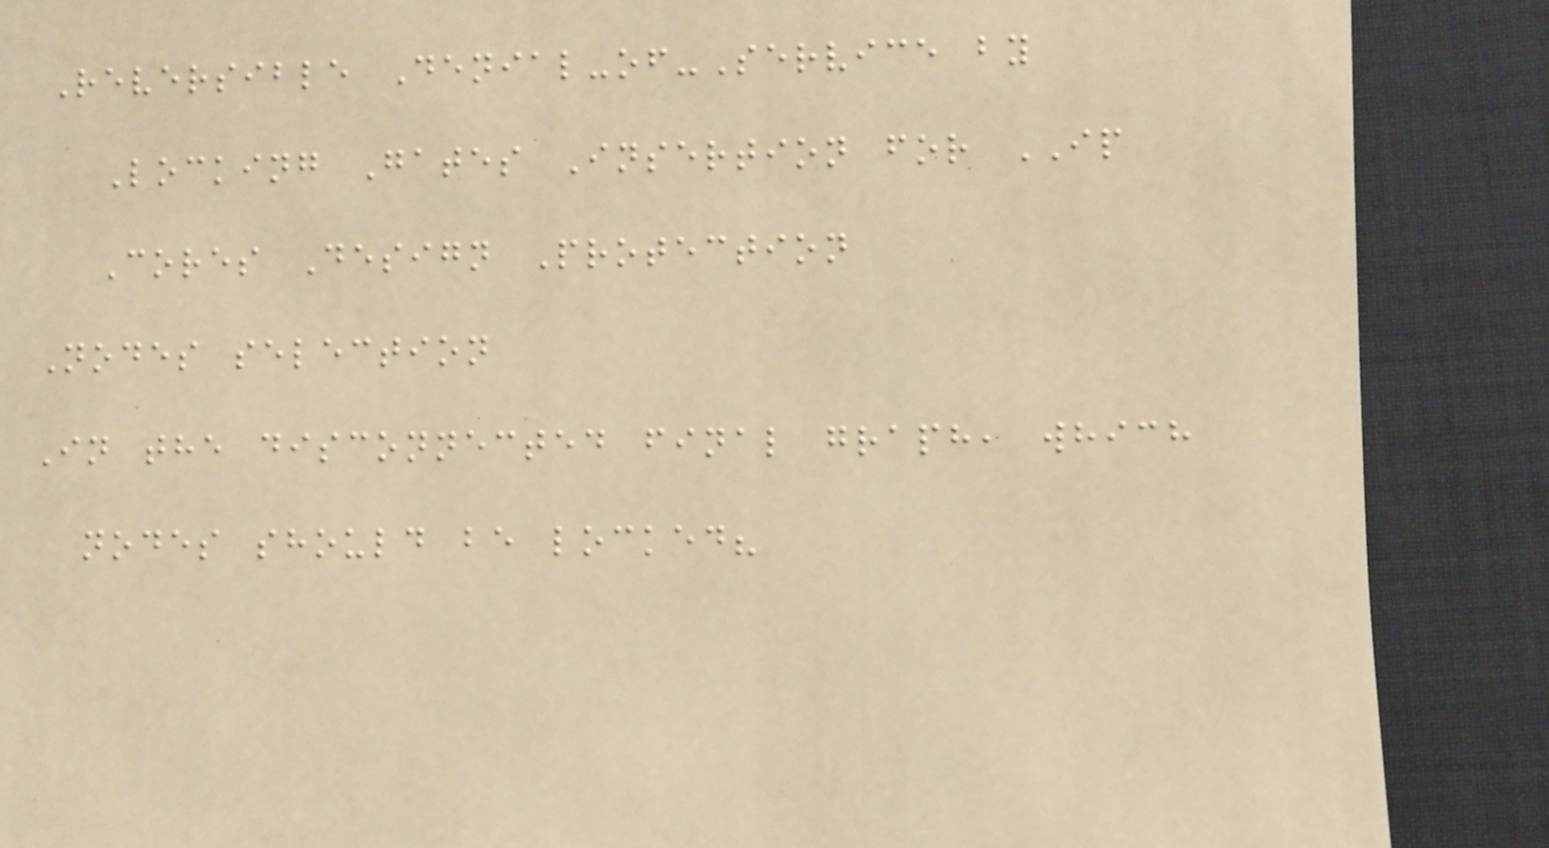Reversible Denial-of-Service by
Locking Gates Insertion for IP
Cores Design Protection
Nodes selection
In the disconnected final graph, which
nodes should be locked?
